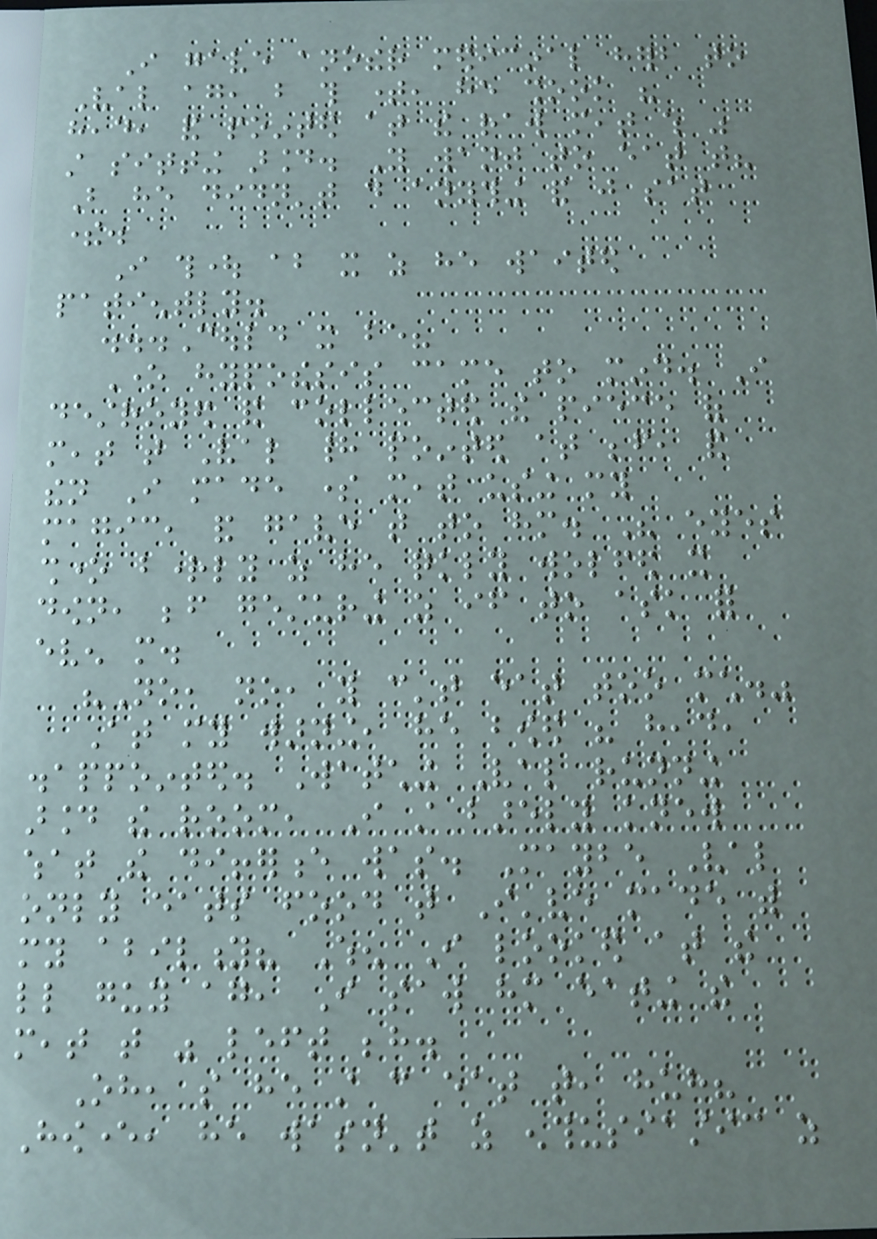I gave another medicinal herb to
Val again, but this time, he shook his
head, and pointed at the raw meat which was
still sitting around. You want to eat that?
But he didn't do anything and just sat
there.
I thought about it as he waited
patiently.
...Could it be?
One hypothesis came to mind. I
destroyed and collected the piece of
meat that Val had pointed at before, and
then I made some meat using my
magic, and gave that to him. His eyes
shone brightly as he quickly wolfed it
down, before gesturing as if to ask for
even more.
"No, no, you can't eat too much."
At my warning, he bowed his head,
disappointed. Watching Val running
around the room, I still barely knew
what the difference was. Maybe Val
only eats food that I've made with
my ability? When I looked at the
little guy again, I saw him eating the
meat that was left behind.
Oh, so he still can eat that, huh?
However, he wasn't as enthusiastic as
